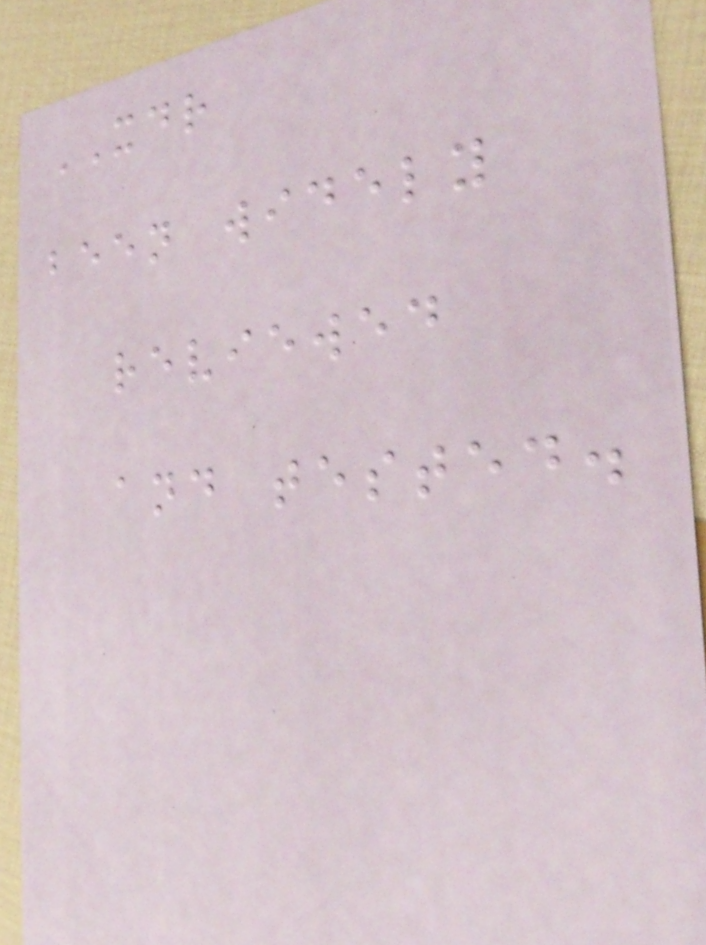XDR
been widely
reviewed
and tested.
